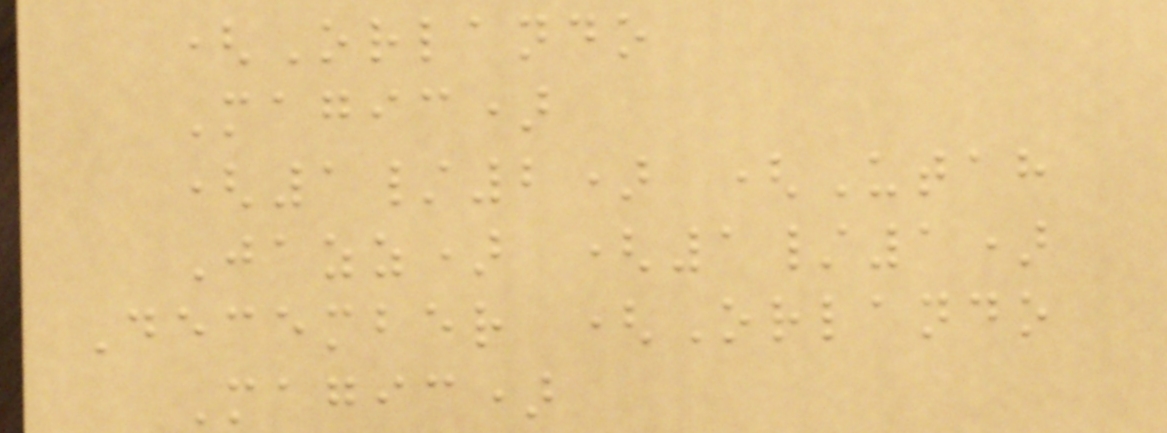(Orlando
Magic)
(1/2) (Utah
Jazz) (1/1)
December (Orlando
Magic)
